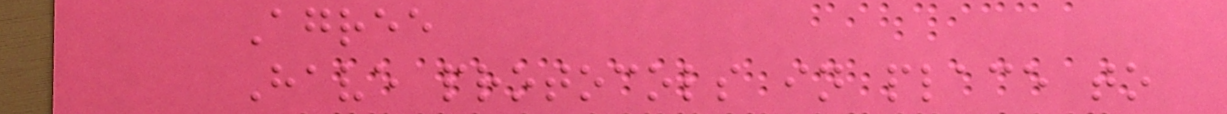Agree
Have protocols in place to
